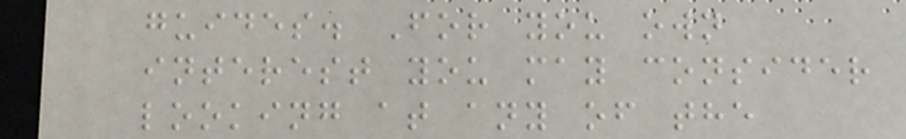guides. For you own
interest you may consider
looking at any of the
